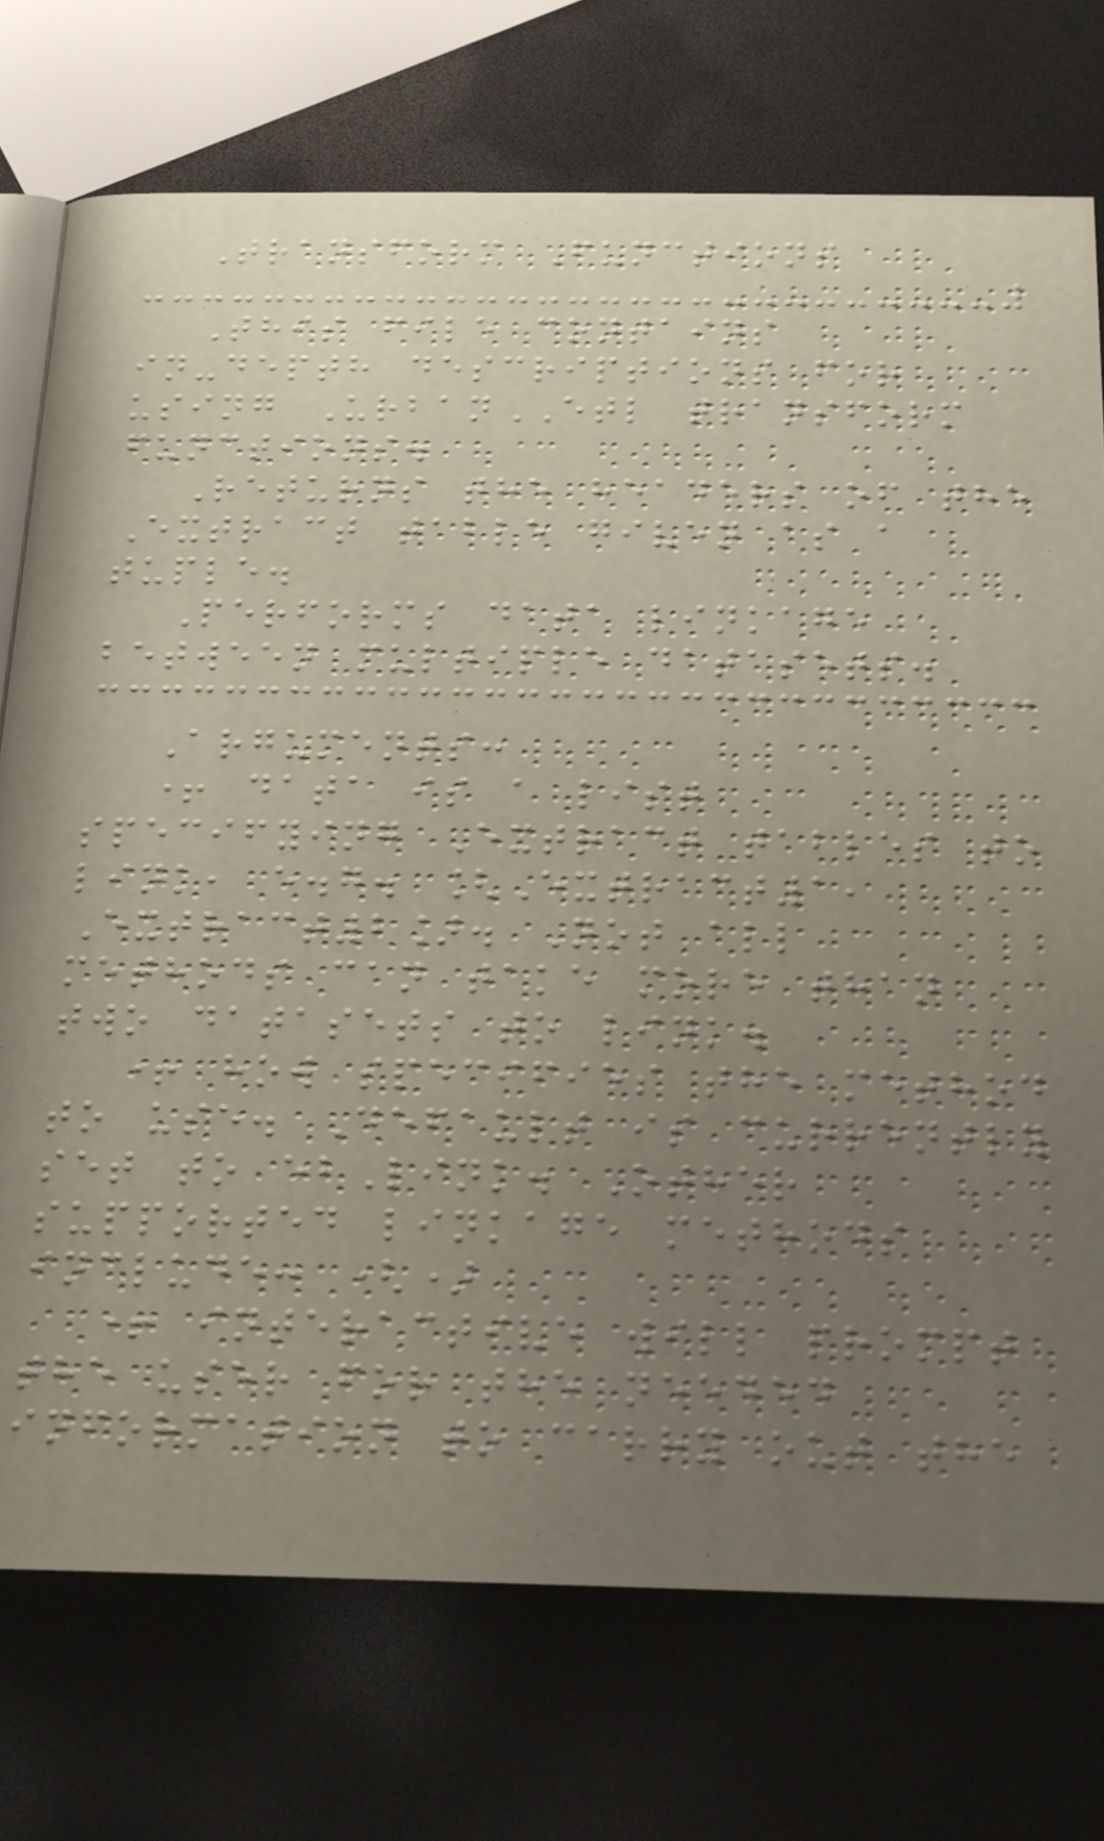Transform Functions
This file contains
in-depth descriptions for
using UrbanETL transform
functions.
Returns the headers of the
Extract table given as a
tuple.
Performs data linkage
between multiple datasets.
Arguments:
+ data is a list
specifying Extract tables to
link, e.g. [Extract1,
Extract2]. Not all
methods can take more than
two datasets to link.
+ how specifies the method
to use. Default is currently
set to ebLink. Other
supported linkage methods
include: ()
+ interactive will prompt
the user for the needed
information to carry out the
